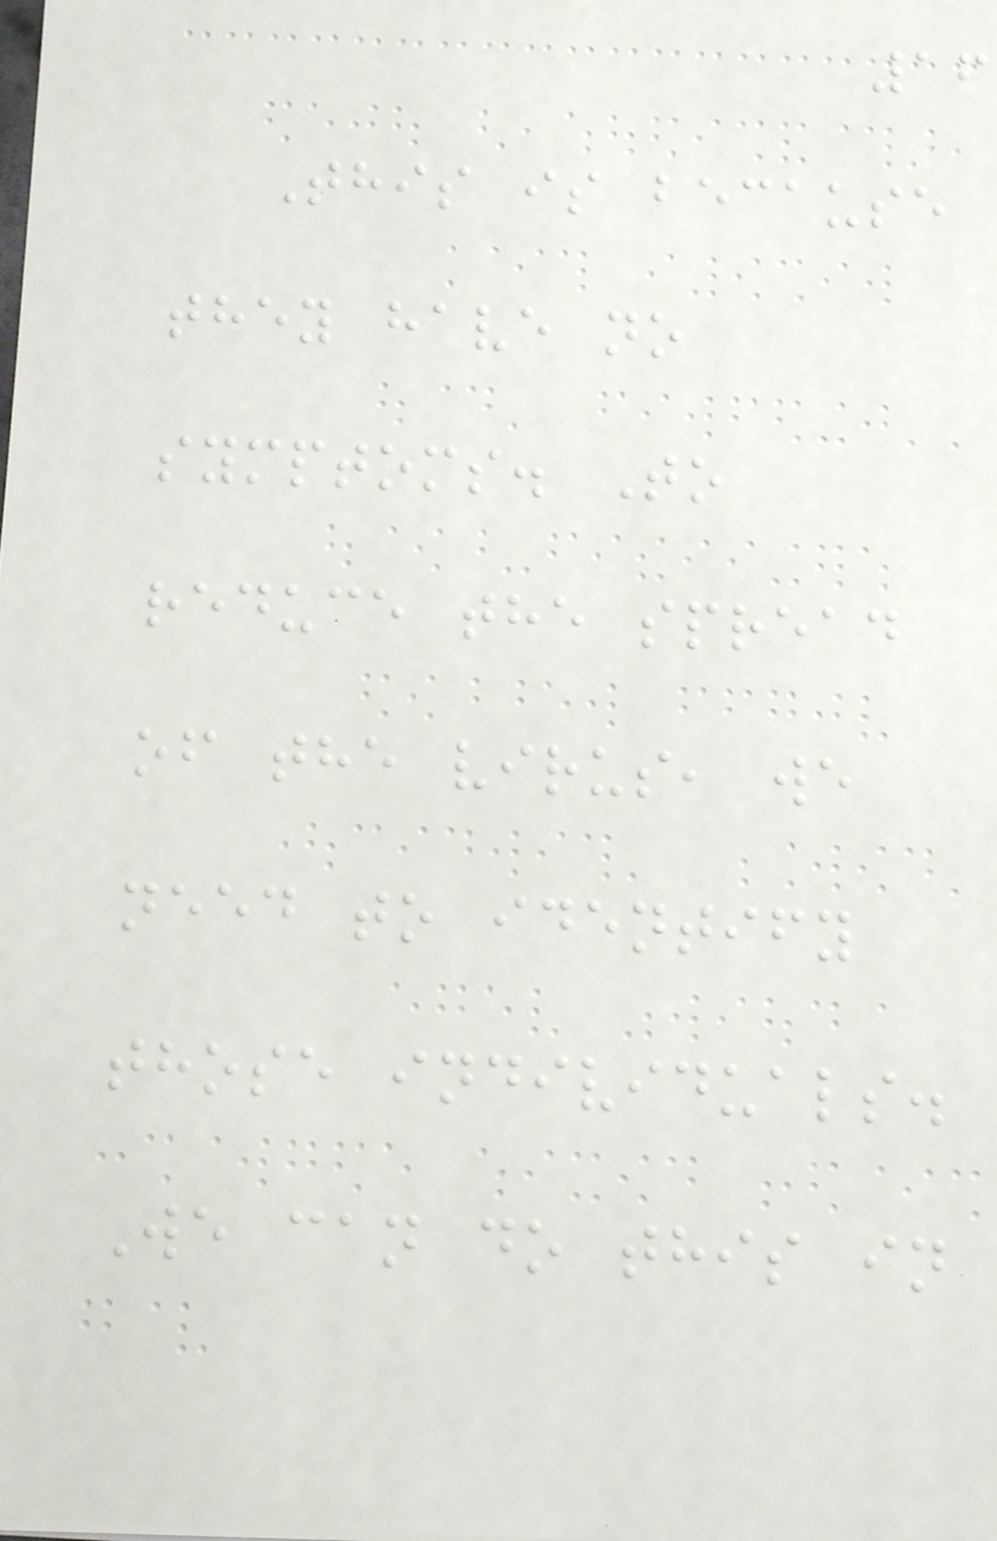16
This is because
they have no
symptoms. To
reduce the spread
of the virus, we
need to identify
those individuals.
We can do this in
